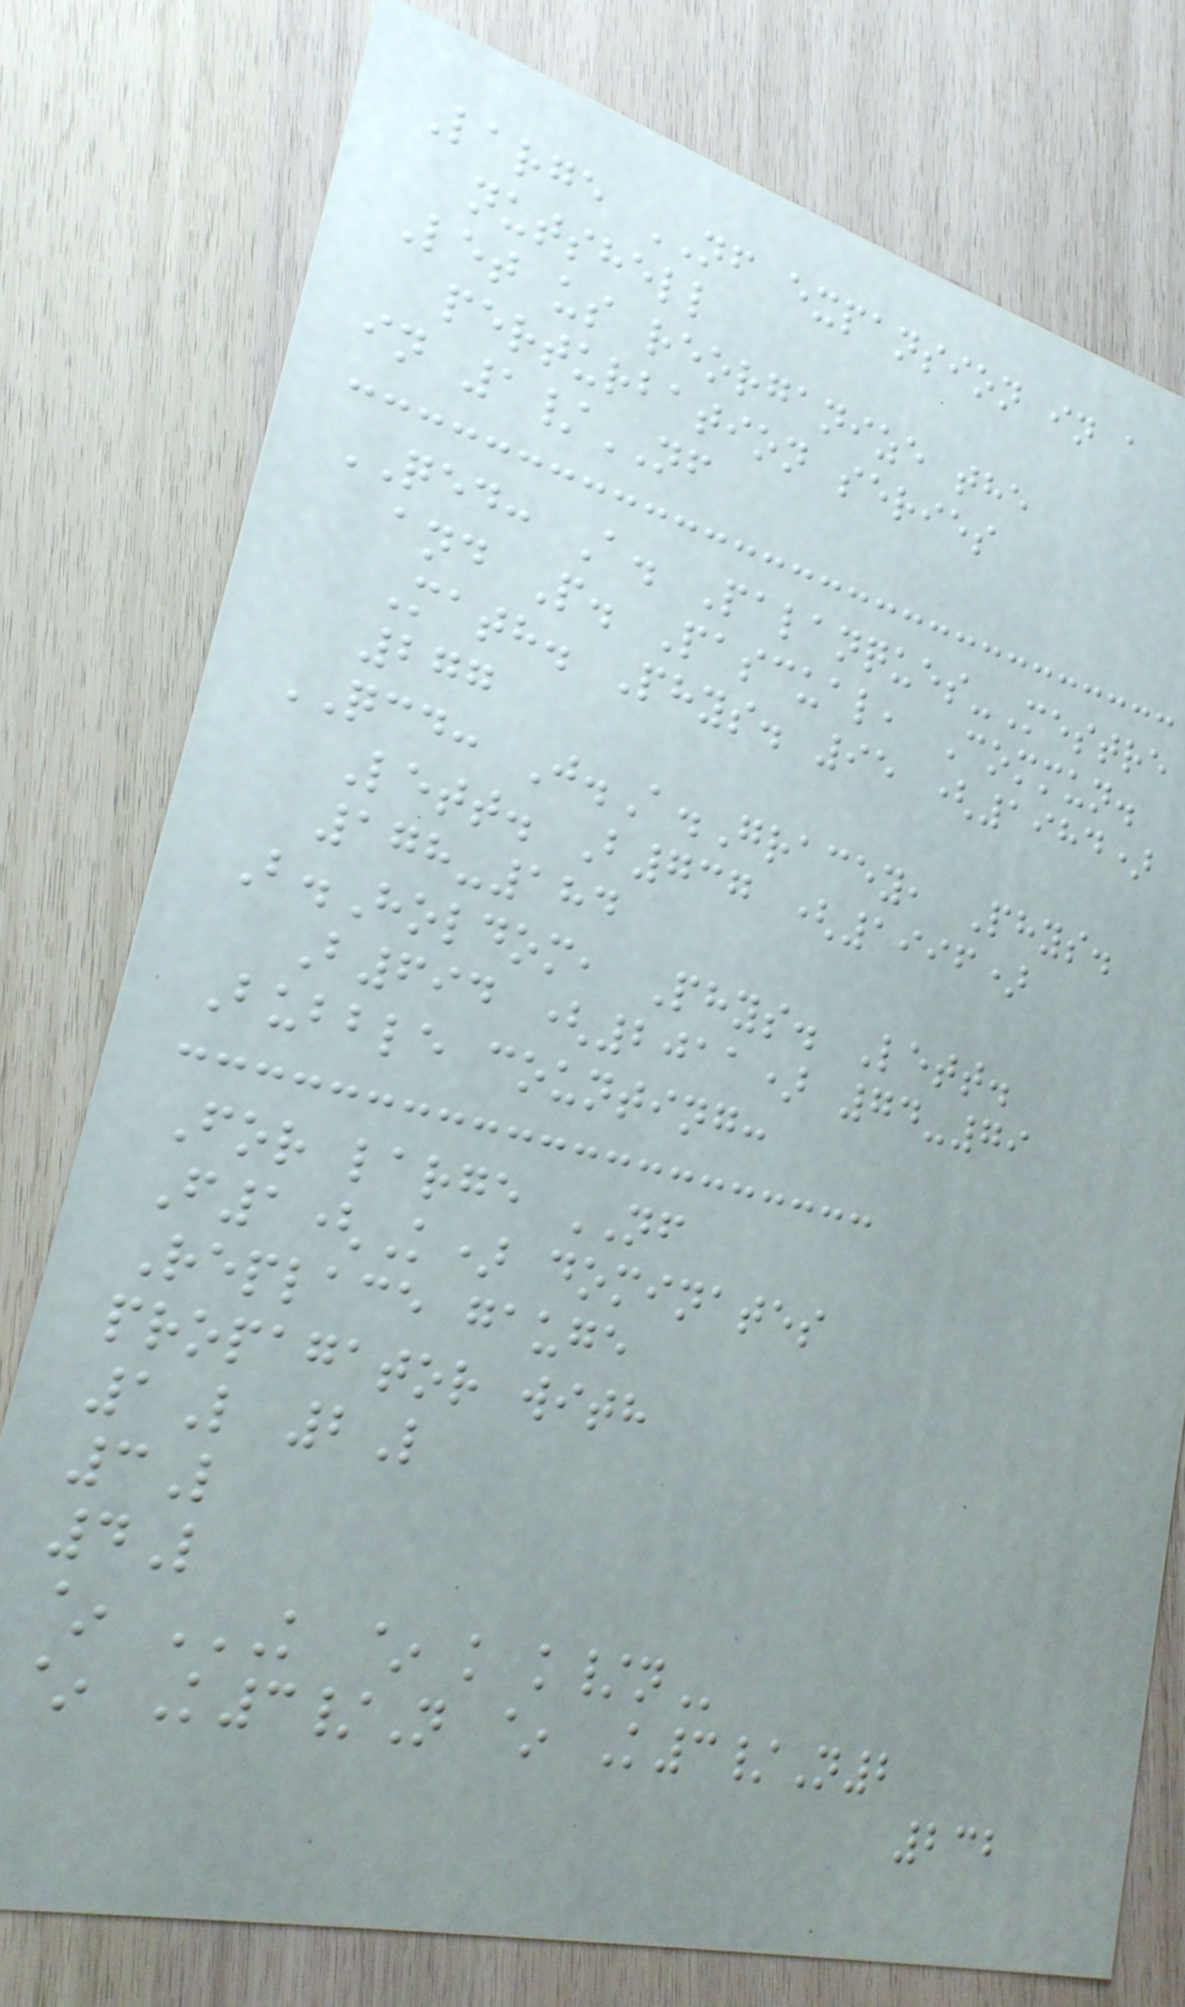Large NF expansion in a
nutshell
Let us reorganize the
perturbation series
in 1/NF
QED: A. Palanques-Mestre
and P. Pascual, Commun.
Math. Phys. 95 (1984)
277
QCD: J.A.Gracey, Phys.
Lett. B737 (1996)
178-184
B.Holdom, Phys. Lett.
B694 (2011) 74-79
Bubble counting:
For large NF
F1(K) dominates
Replace gauge
propagator with
1L 2L
3L
4L
~ K ~ K K/N
~ K3/N ~ K3/N2
232
